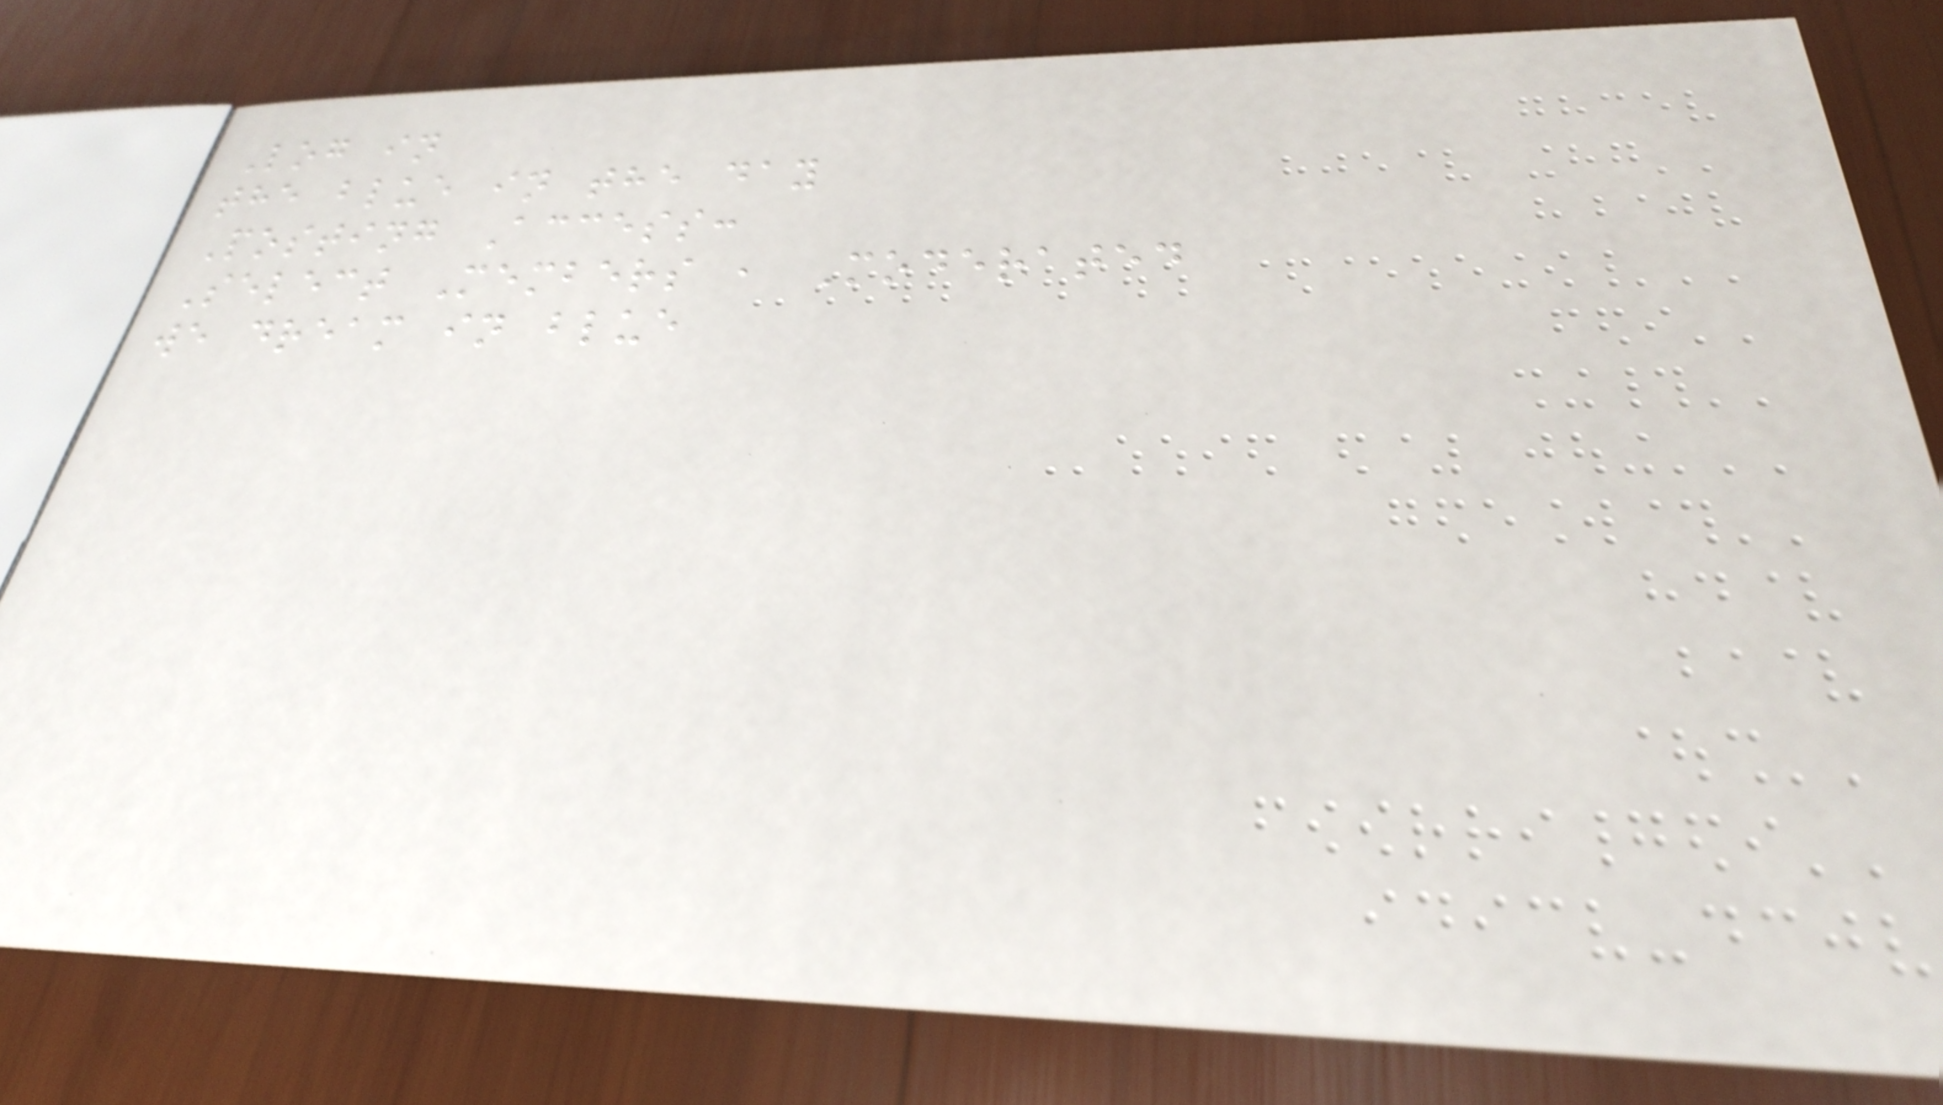Log in
the blue in the day
Posting Access:
Select Members , Moderated
we dream in blue
